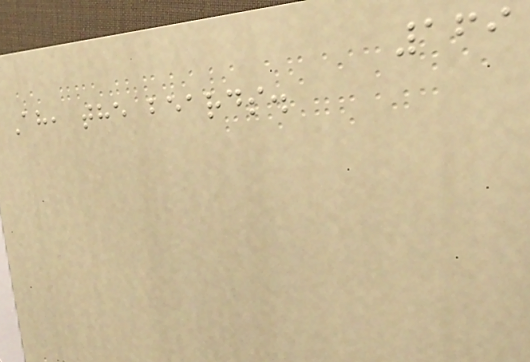169
Ah, the beards.
